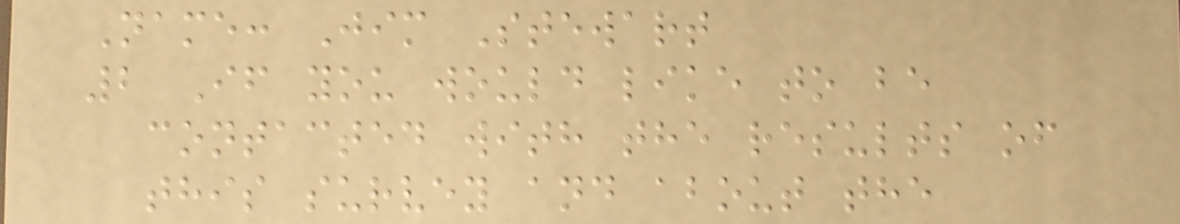Name: Jim Stewart
2 If you would like to be
contacted with the results of
this survey and about the
